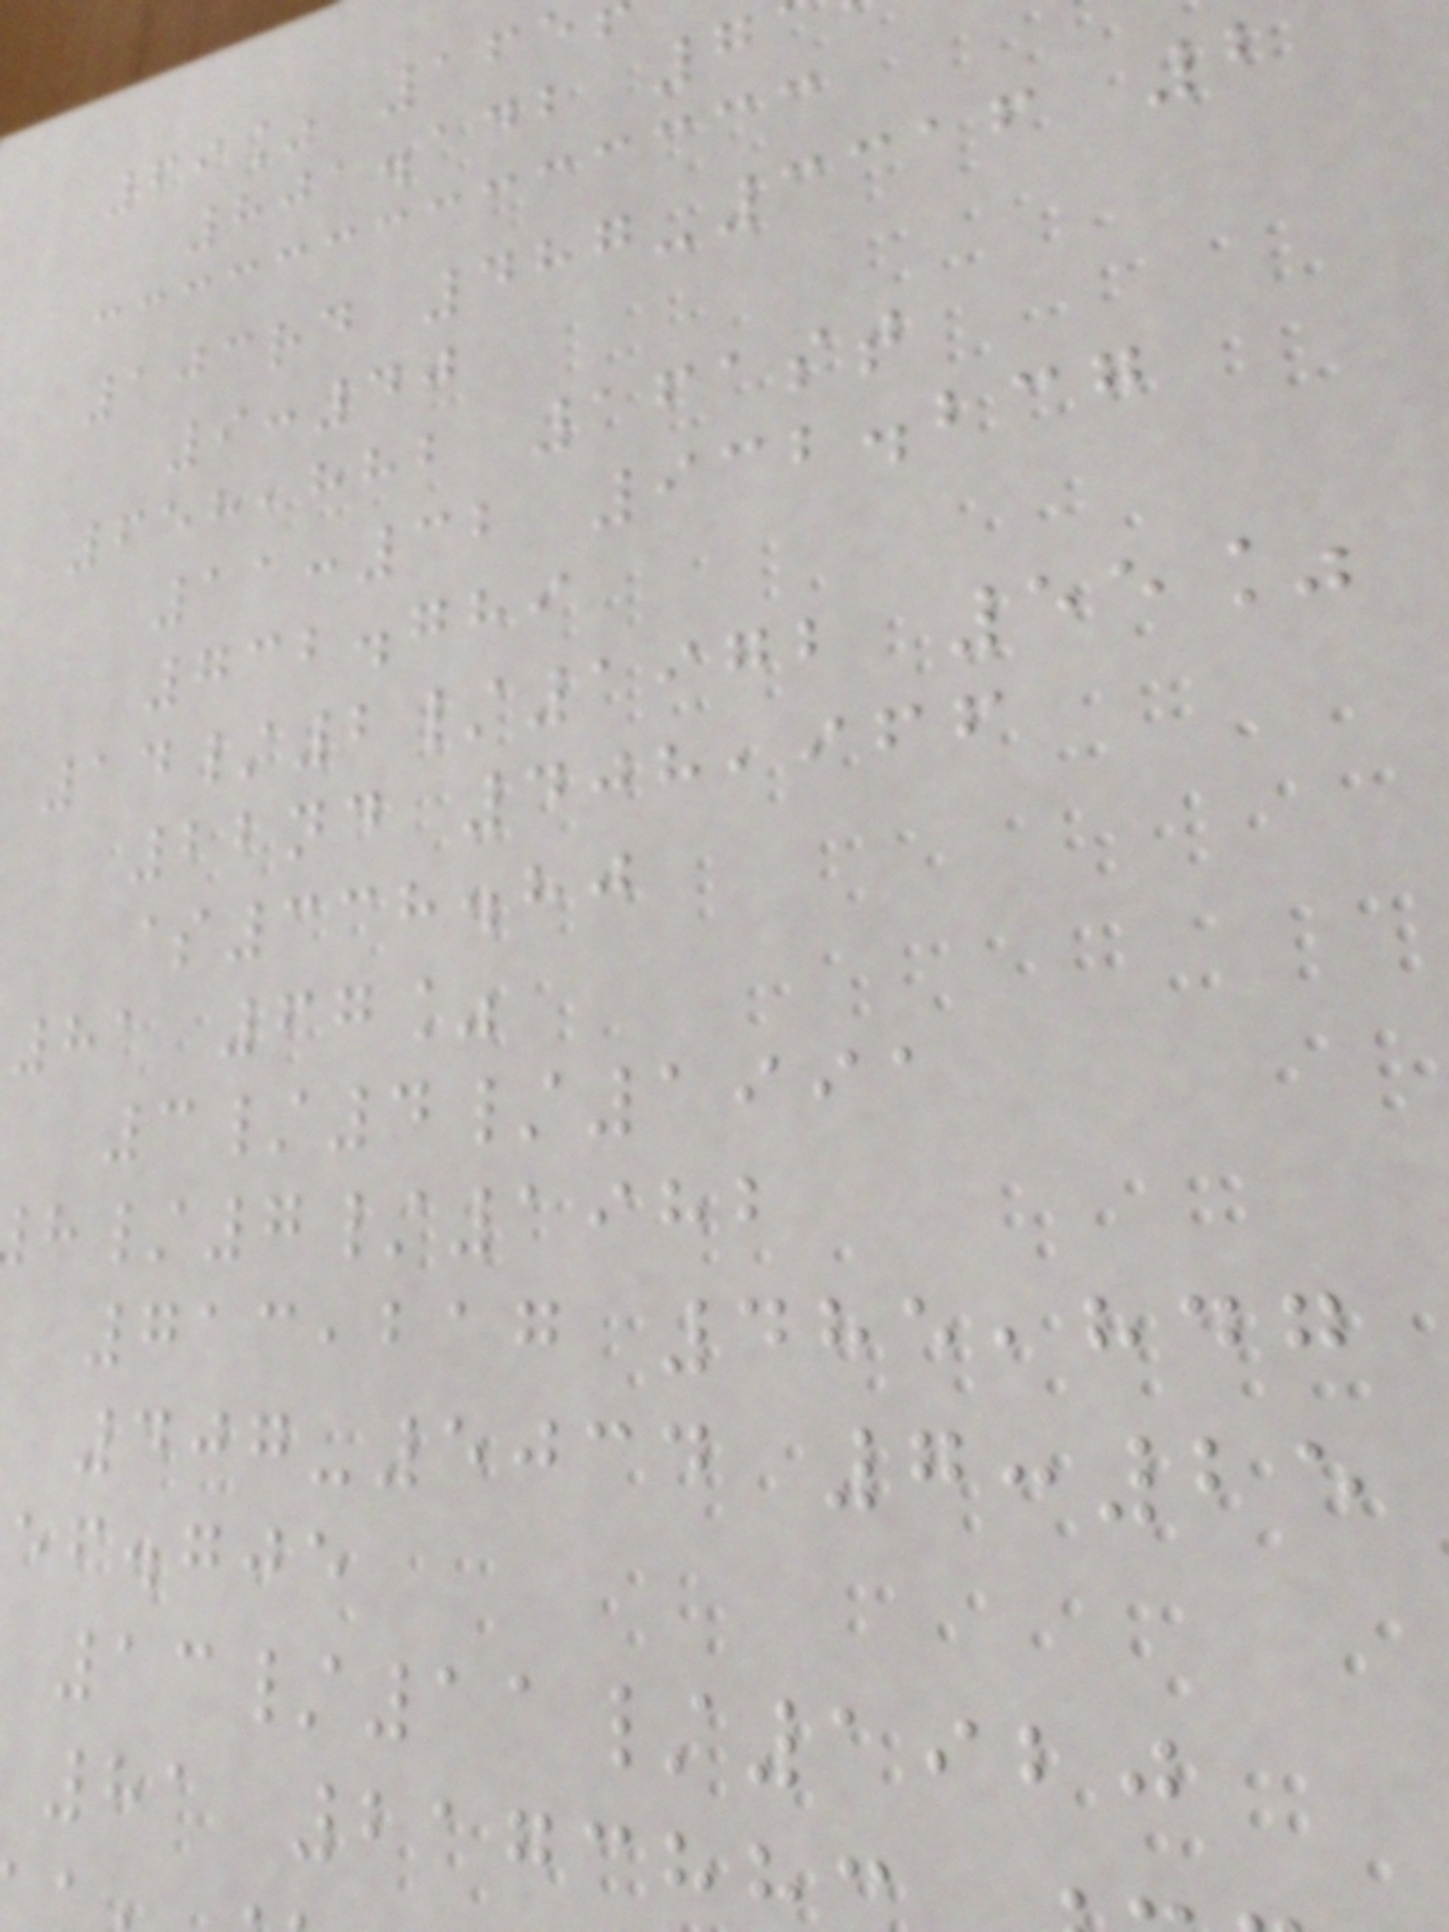69% 165
801.142 7
103rd 487-3316 2
9:40
658,882 161st
11:32 932.237
732.789
14/2/1972 55%
22nd 408,966
$338.80
81 67%
3/4/1991
/7/1982
713,217 485,847
407-5034 7:25
ef.gje
13/11/1920
81 21738
